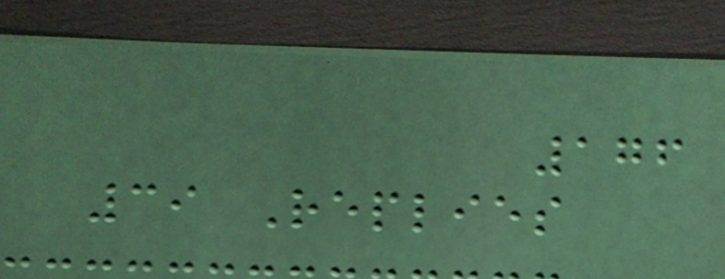176
39 Replies
